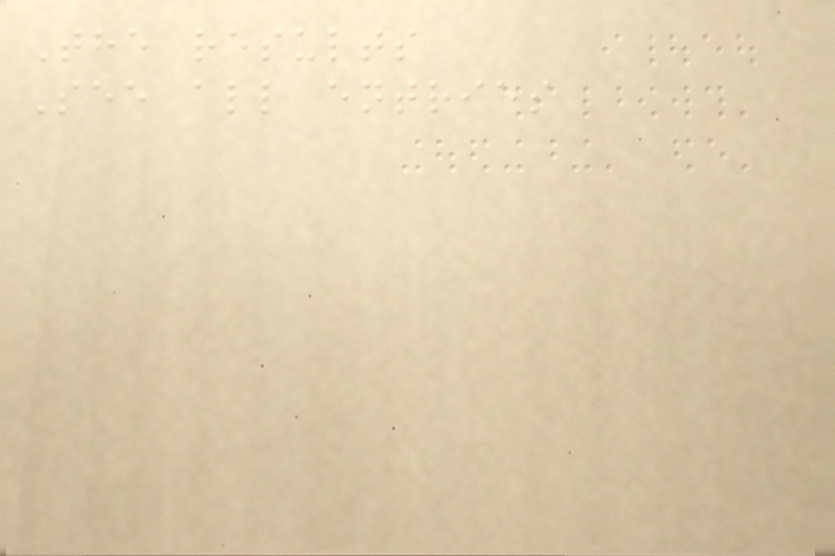The results
See all entries
